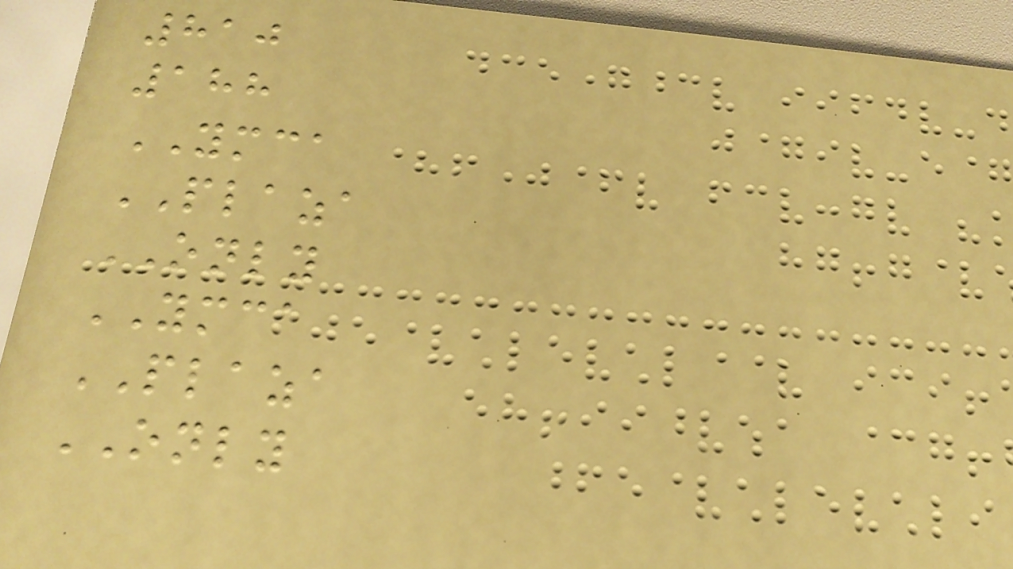810
188
YMCA
PLAZA
ONLY
YMCA
PLAZA
ONLY
